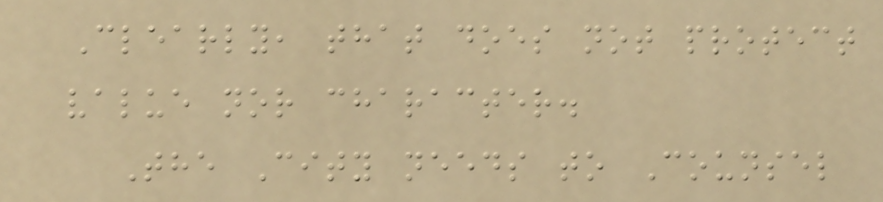Clearly, that does not protect
value nor character.
The City needs to Counsel
